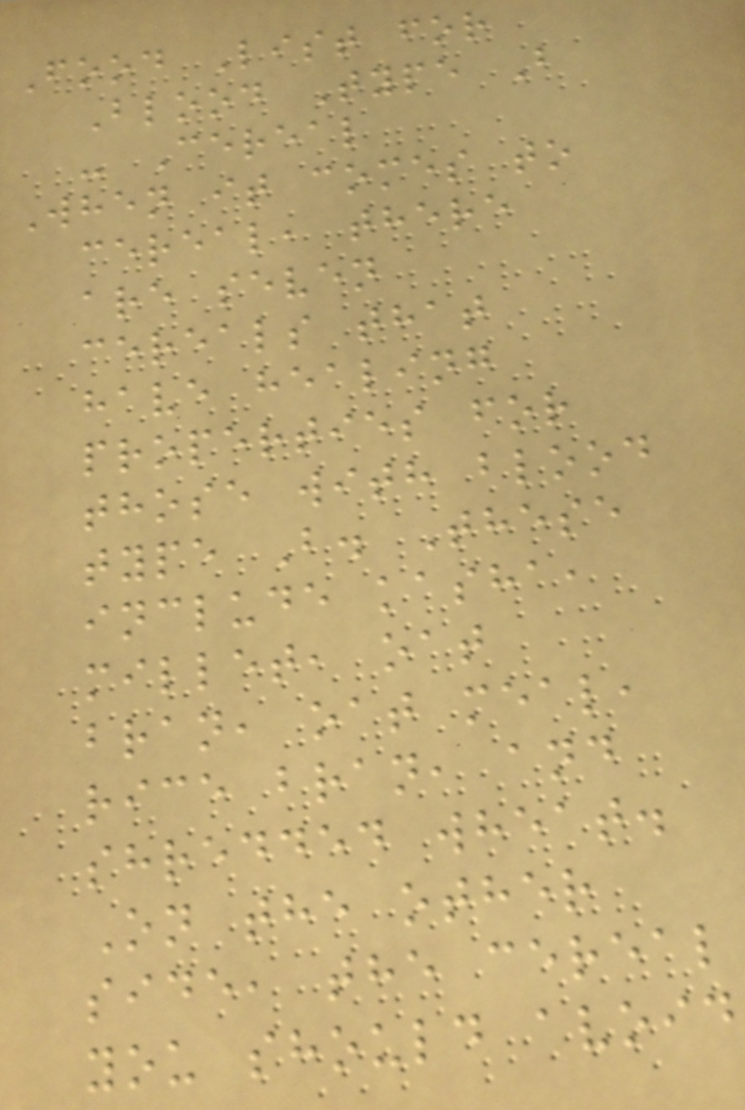Food List for
Blood Type B
- Cereal
When it comes to
cereal, there
are seven
cereals that
have healing
properties for
those with blood
type B. These
include kasha,
millet, oat
bran, oat meal,
rice bran, and
shredded wheat.
On the other
side, the cereal
you should avoid
